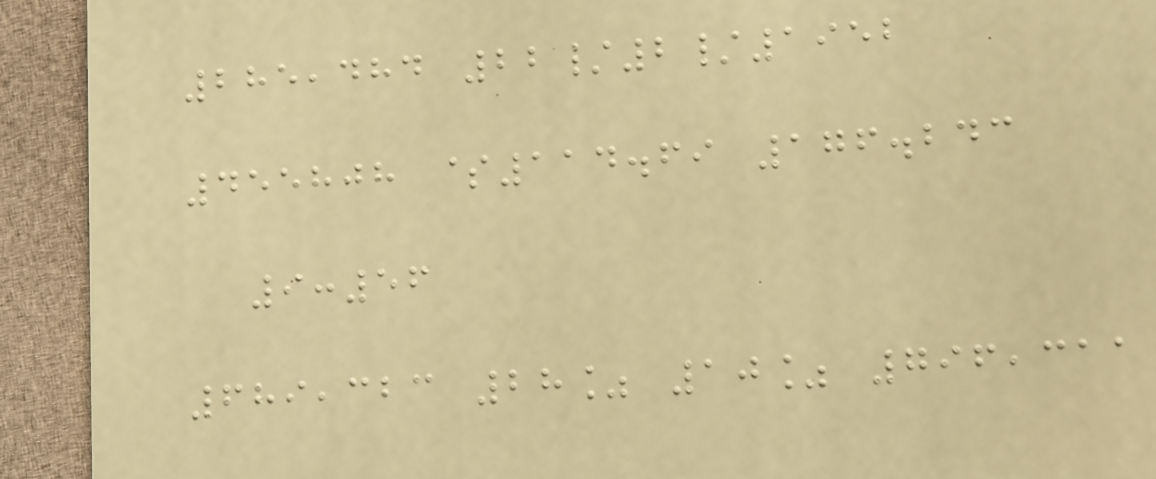285,484 22/2/1952
455808 $114.69 176.243
9:56
689,323 28% 10% 796,311
